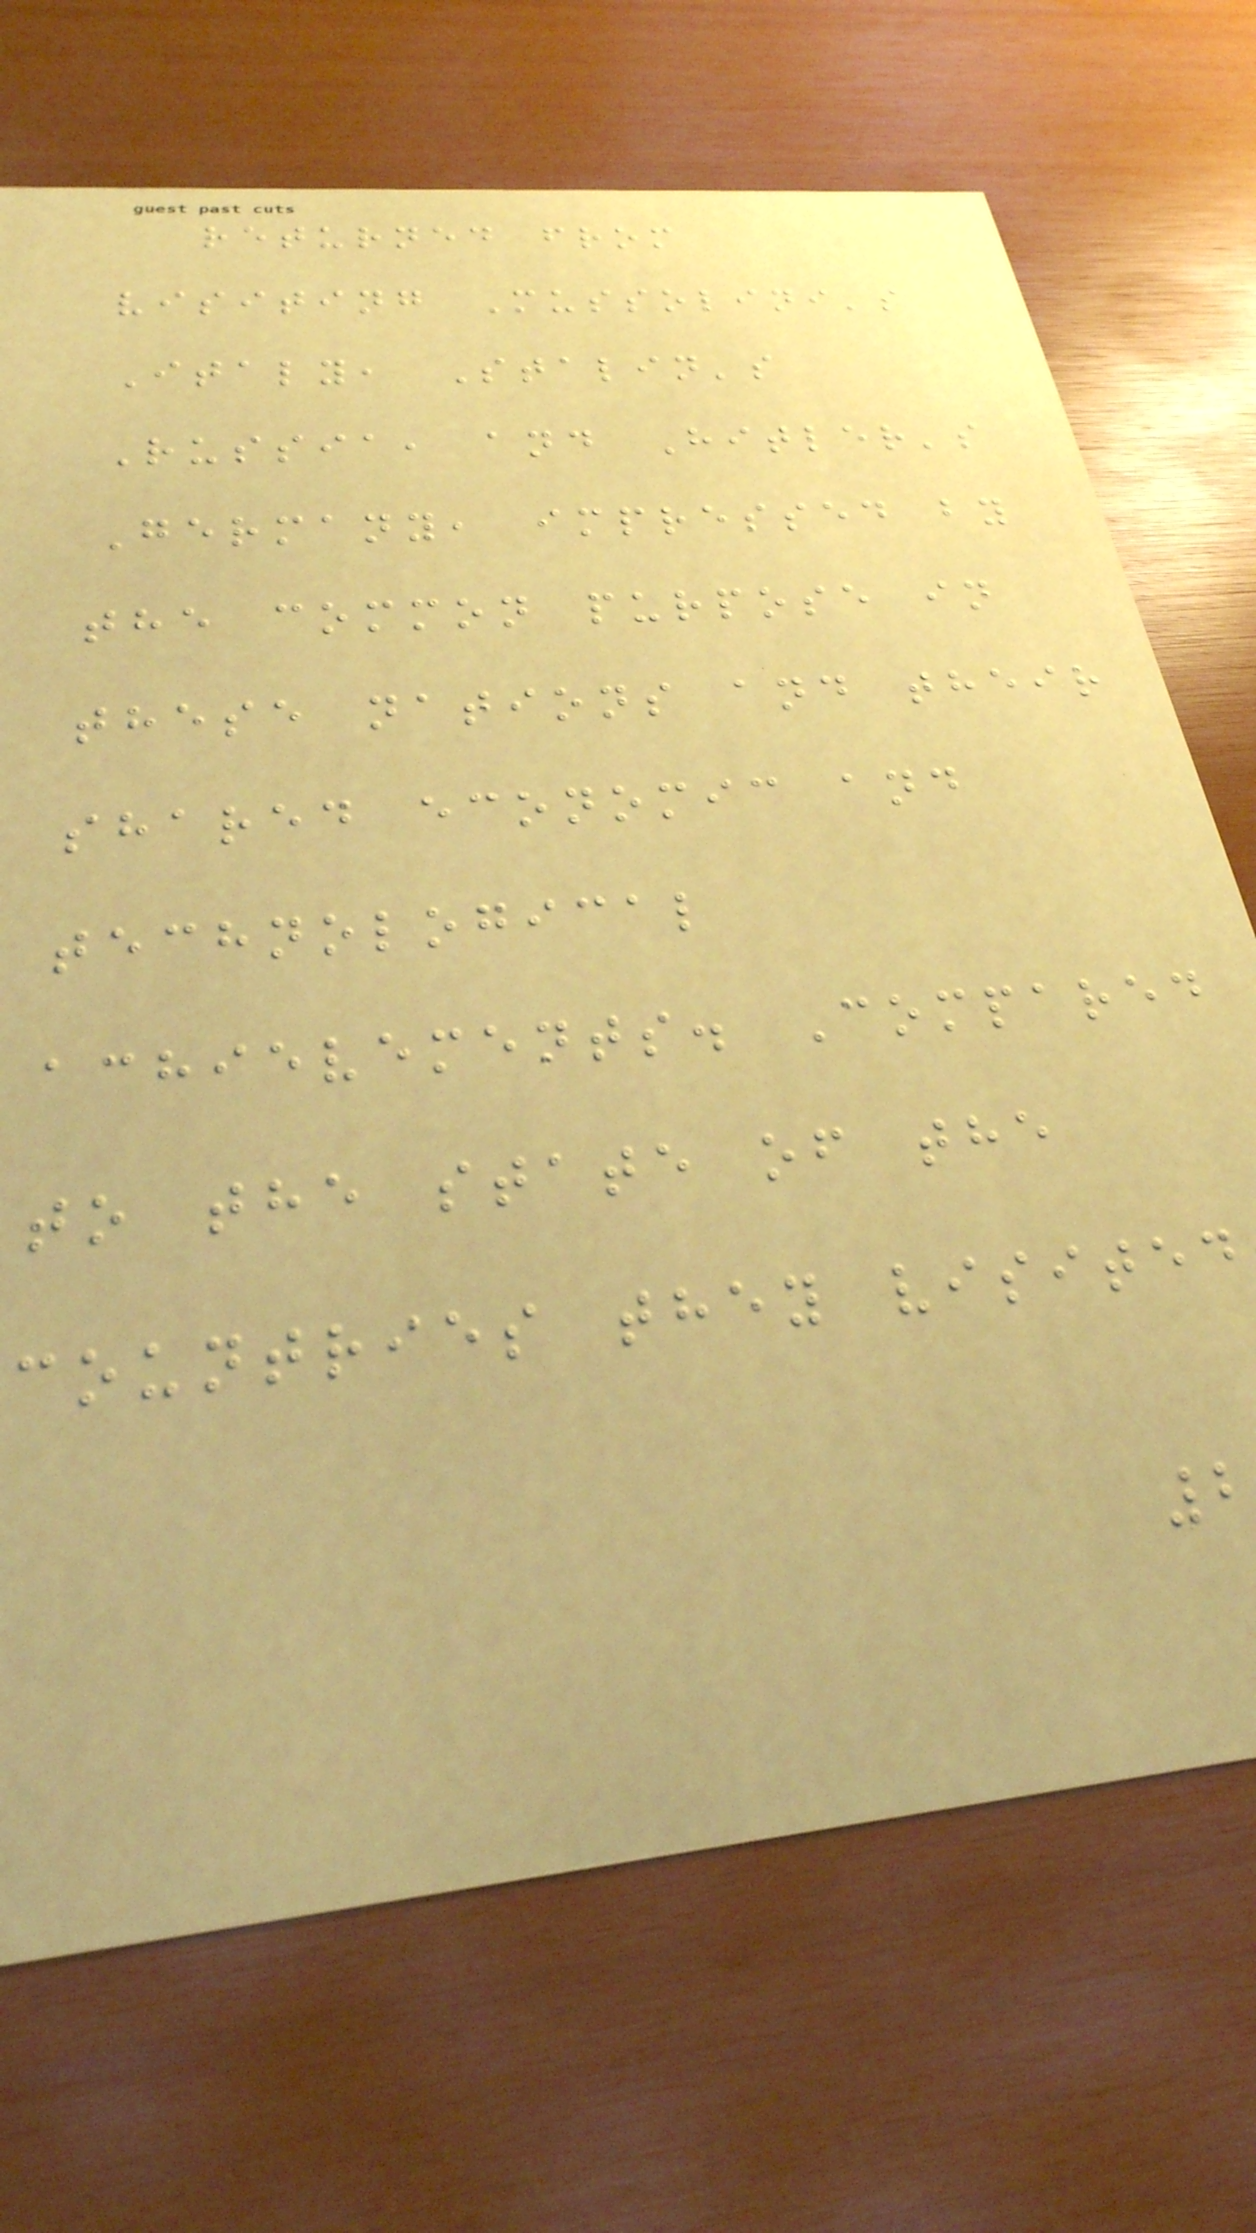returned from
visiting Mussolini's
Italy, Stalin's
Russia, and Hitler's
Germany, impressed by
the common purpose in
these nations and their
shared economic and
technological
achievements. Compared
to the state of the
countries they visited
